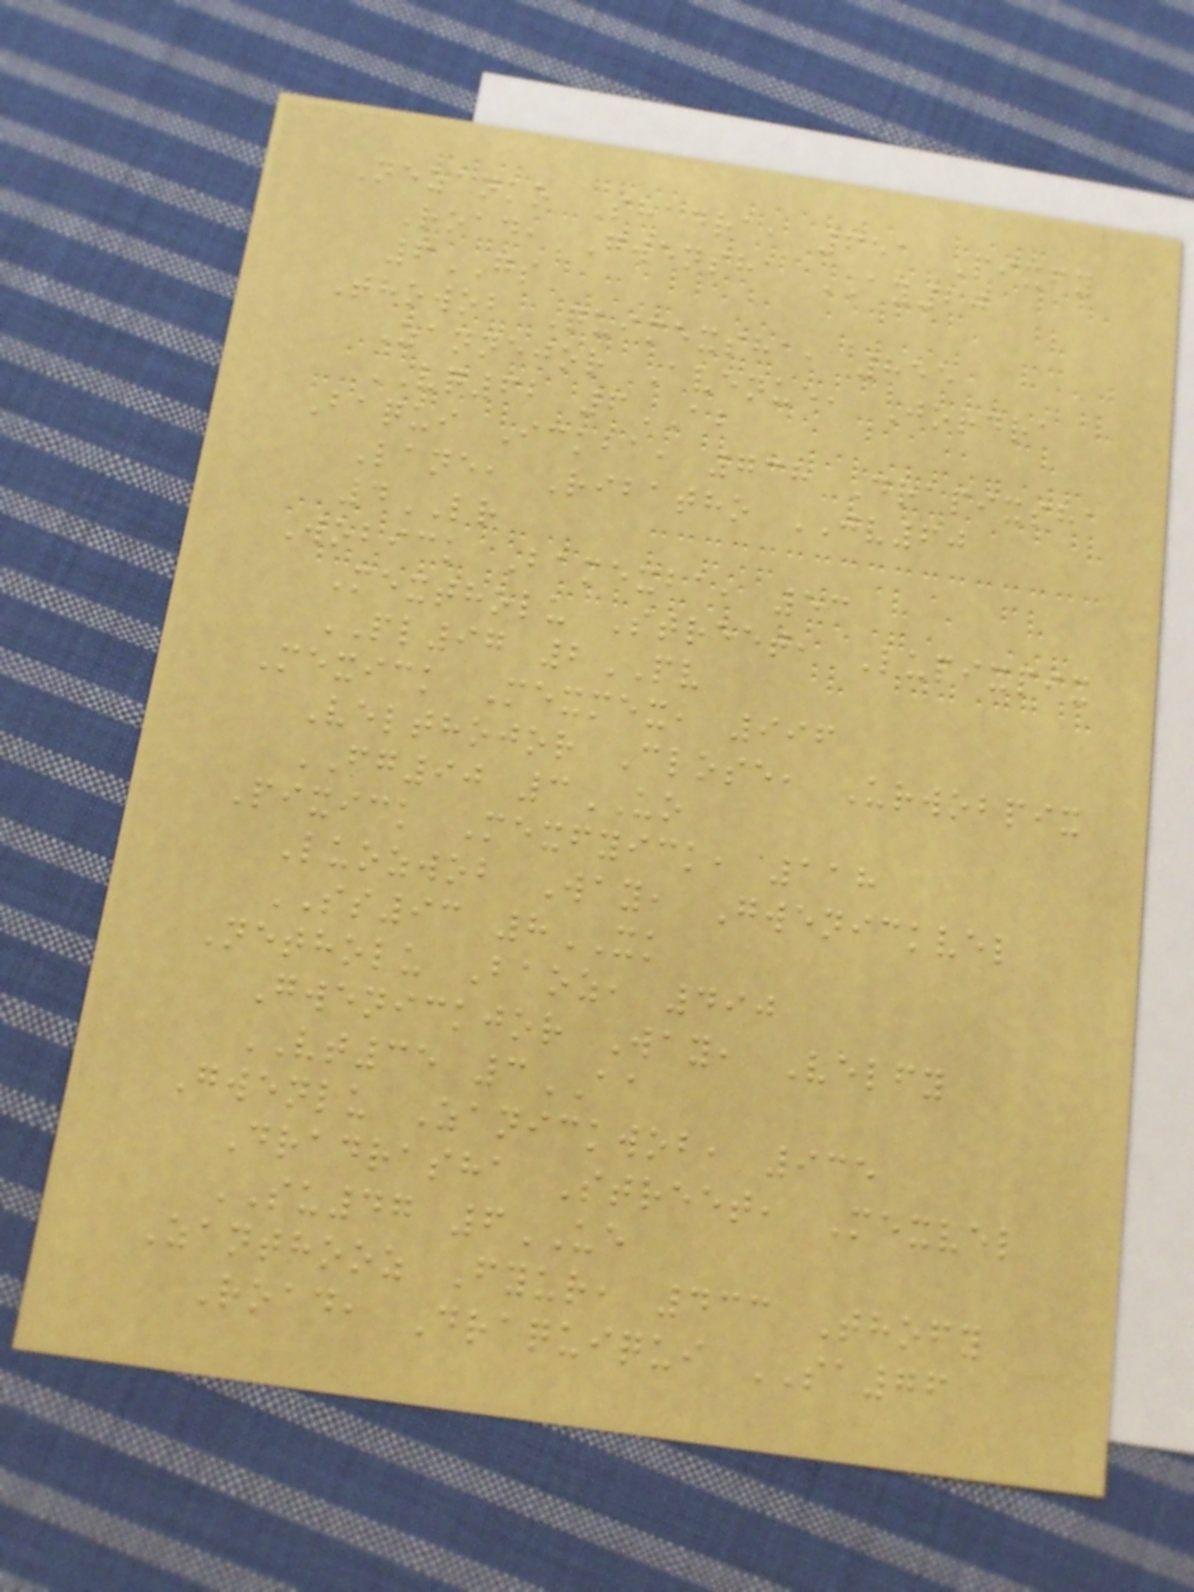Nezanko Shadra, 651 Pixfy
Road, Gwensha AY20
6GS
Thowob Quimexsha, 855
Zannejor Avenue, Jordra
VQ62 6AB
Baqui Ickba, 738 Drapixsha
Lane, Ribatho JV60
4LR
Wobick Bamexba, 53
Mextholu Street, Lupixpix
PL97 2PV
Mexick Mexmex, 996
Velthojor Close, Urwobpix
FG90 3UO
Pixick Mexfyick, 118
Luozwob Way, Gwenickvel
SS93 8XK
Netholu Baoz, 490
Gwenickjor Way, Velfy
VT35 3AA
Gwenlu Zanickwob, 935
Dradrasha Street, Mexvel
SU47 6UE
Zanthooz Fyur, 433 Thofy
Road, Draquiqui SA76
